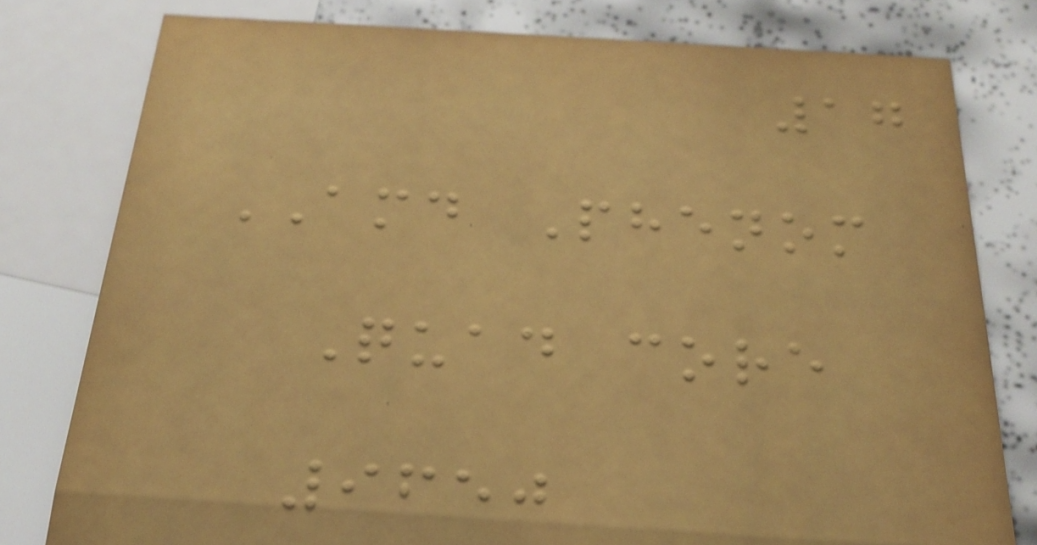17
AMD Phenom
Quad core
9650
